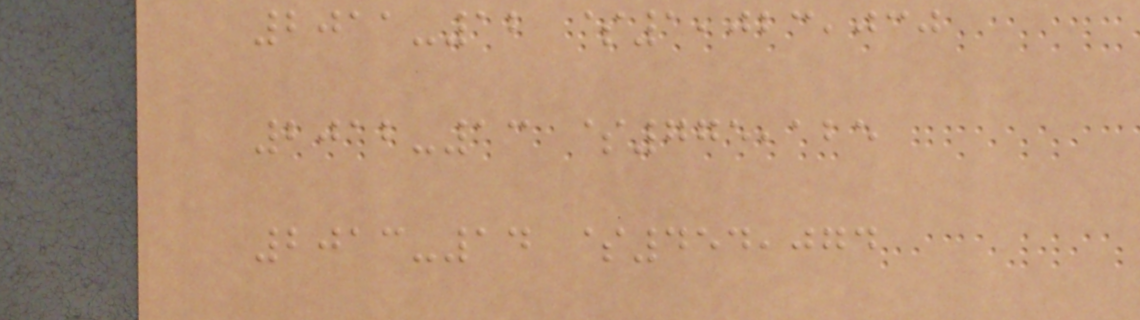2011-12 $1,023,030
2012-13 $775,125
2013-14 $454,074
